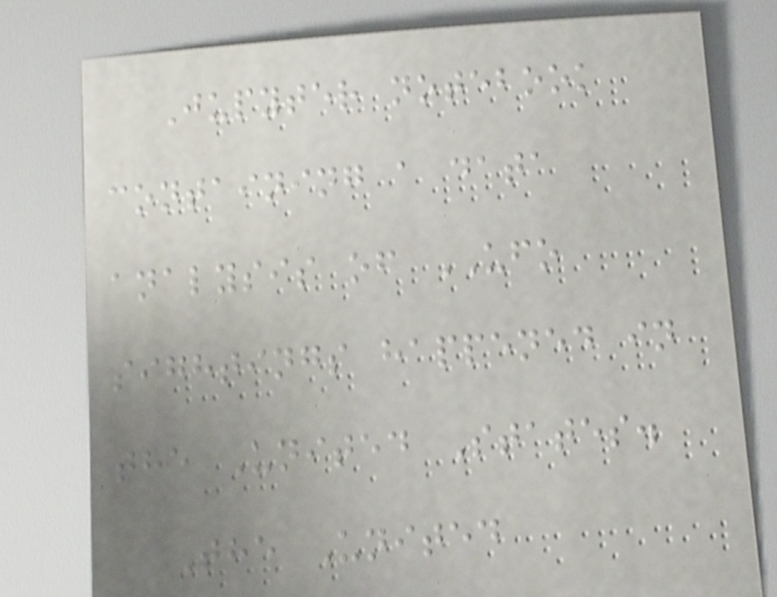Jupyter notebook
containing a data
analysis of UFO
sightings happened in
the United States.
The United
